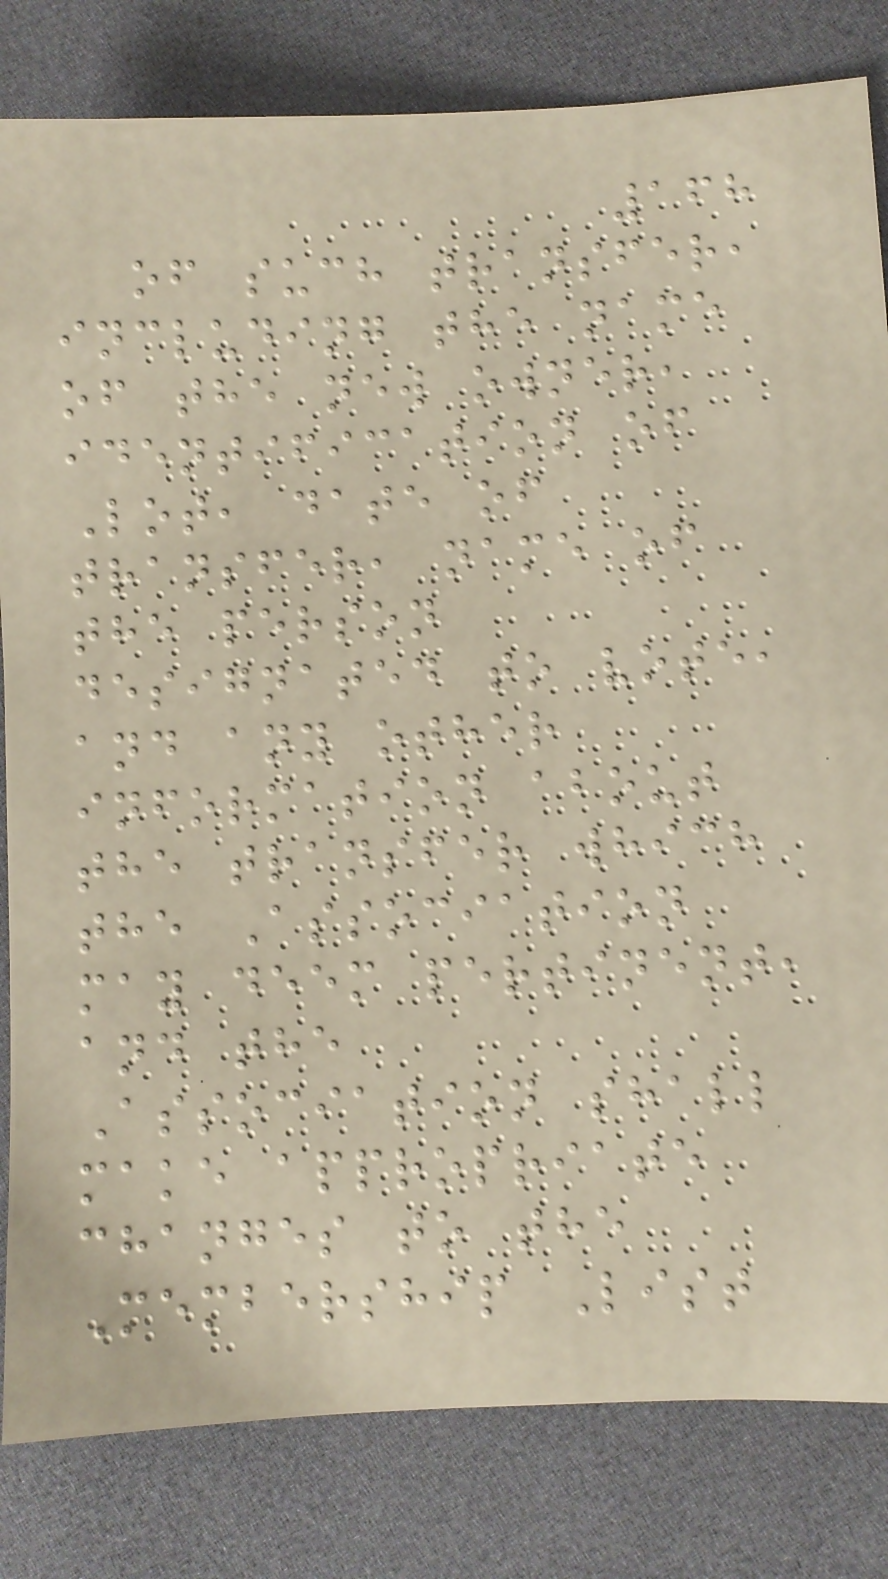168
of such transfer,
including the name
of the new owner,
identification of
Lot, date of
transfer, name of
the person
designated to vote,
and any other
information about
the transfer which
the Association
may deem pertinent,
and the
Association shall
make appropriate
changes to the
Membership List
